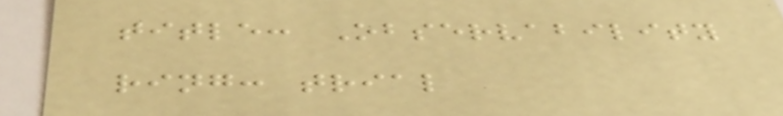title: Observability
ring: trial
